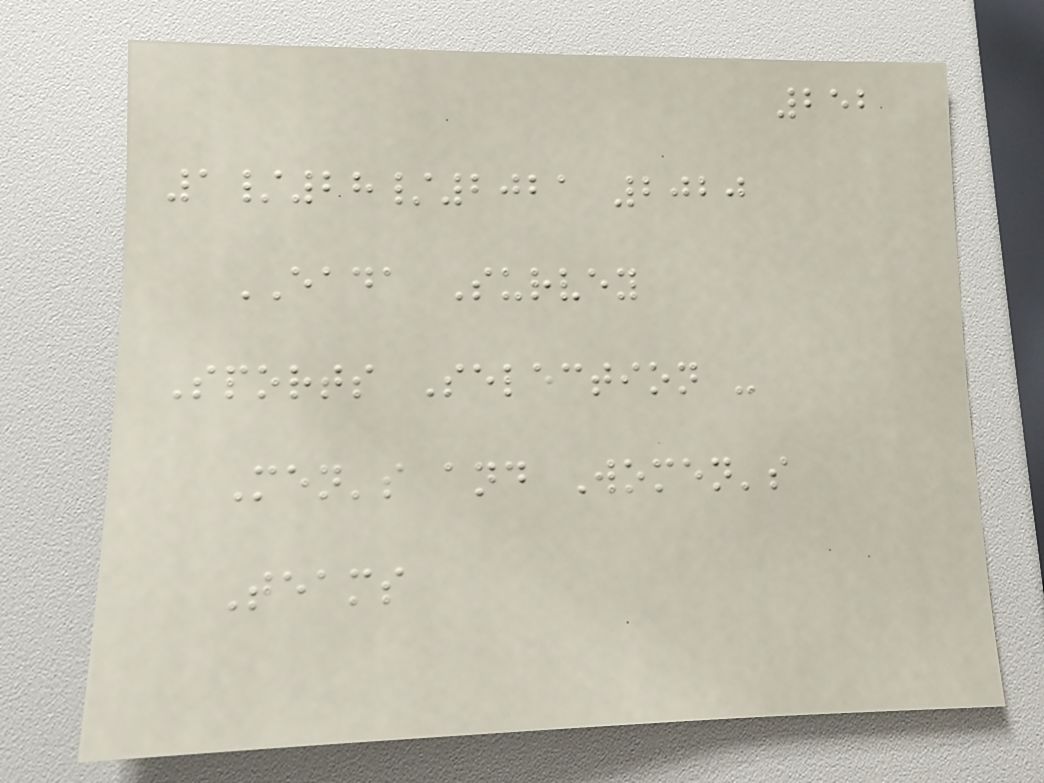252
1/28/2021 2020
EADA Survey
Sports Selection -
Men's and Women's
Teams
